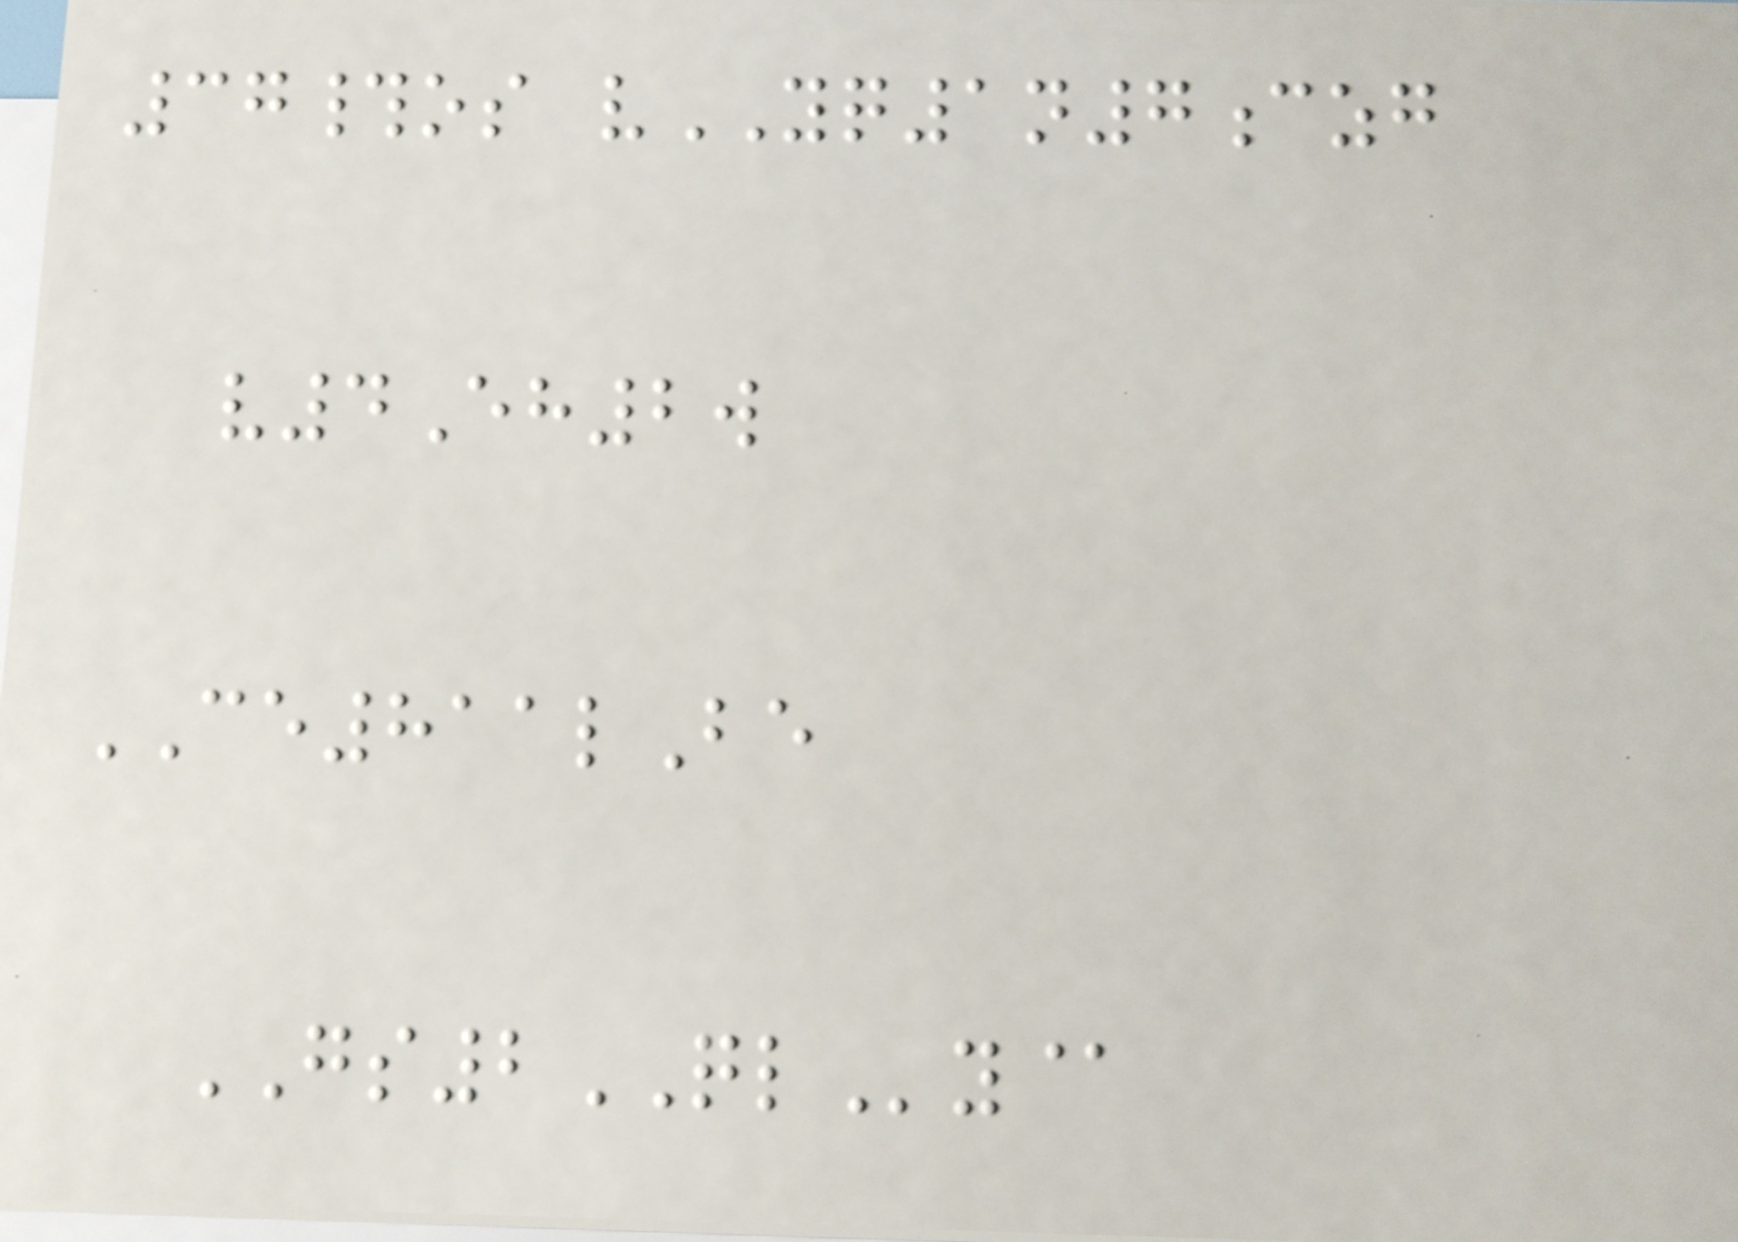37#os vYQ1n7czg
v4Eh2w
CE811lBe
GS2QLy@
